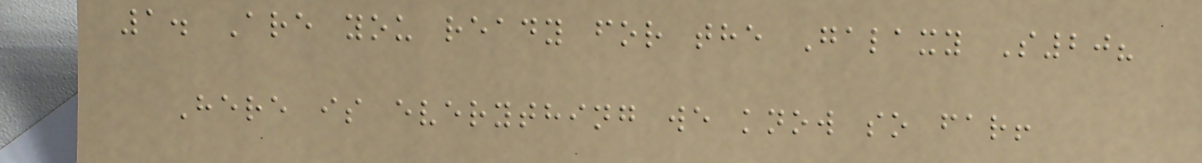1. Are you ready for the Galaxy S20?
Here is everything we know so far!
